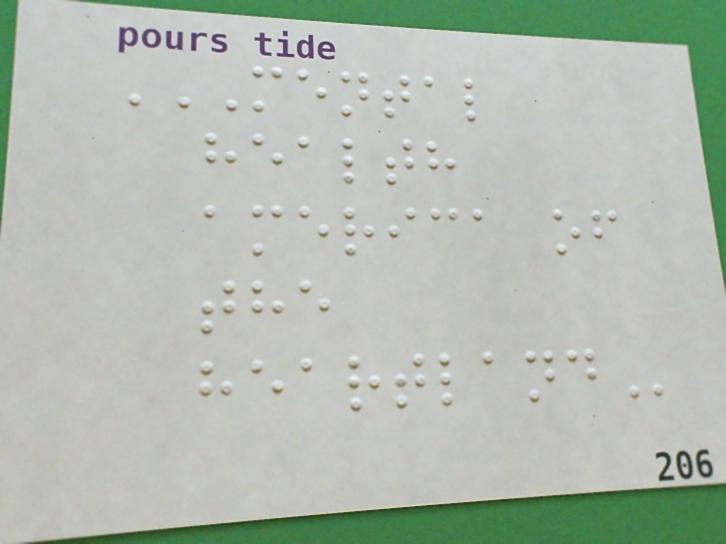MENTAL
HEALTH
AMERICA OF
THE
HEARTLAND
